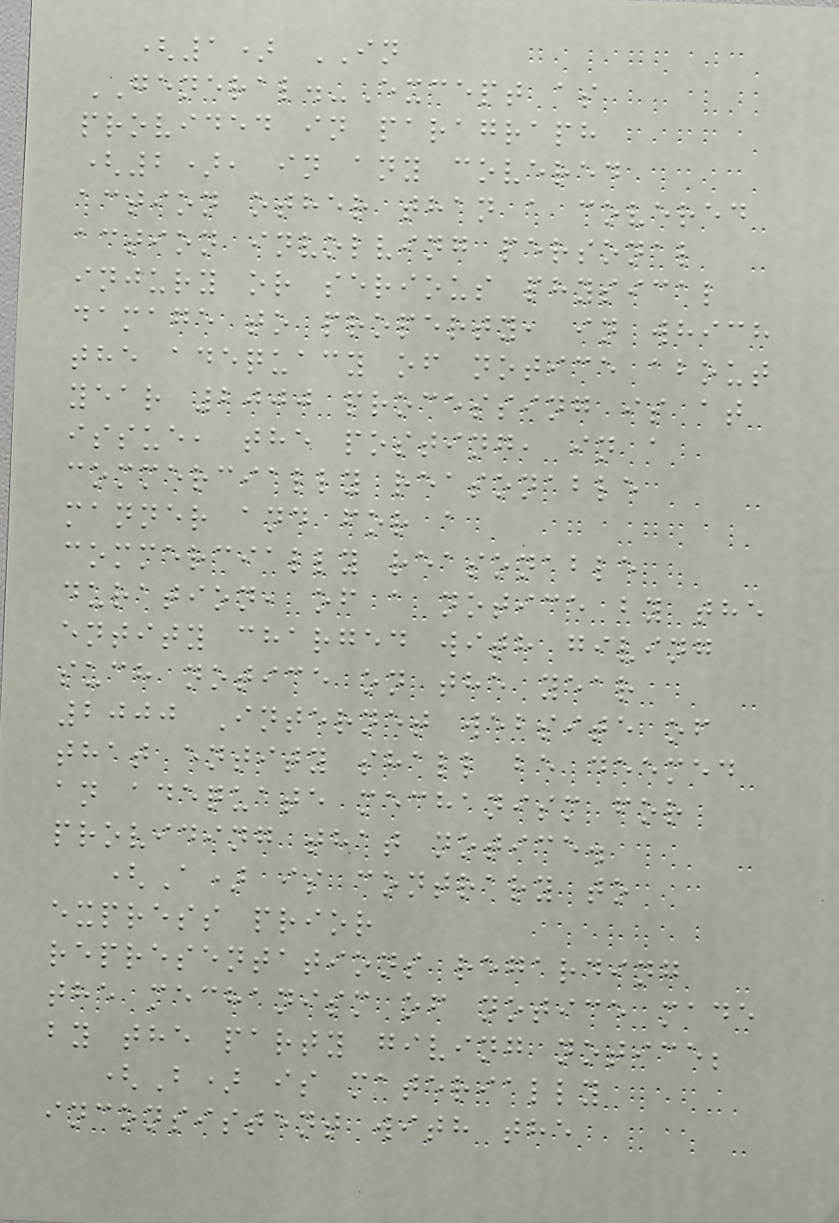(1) IN
GENERAL.-Except as
provided in paragraph
(2), in any covered
action other than a covered
action involving personal
injury or serious physical
damage to property, in which
the adequacy of notice about
year 2000 processing is at
issue, the posting, in a
commercially reasonable
manner and for a
commercially reasonable
duration, of a notice by the
entity charged with giving
such notice on the year
2000 Internet website of
that entity shall be deemed
an adequate mechanism for
providing that notice.
(A) is contrary to
express prior
representations regarding
the mechanism of notice made
by the party giving notice;
(B) is materially
inconsistent with the
